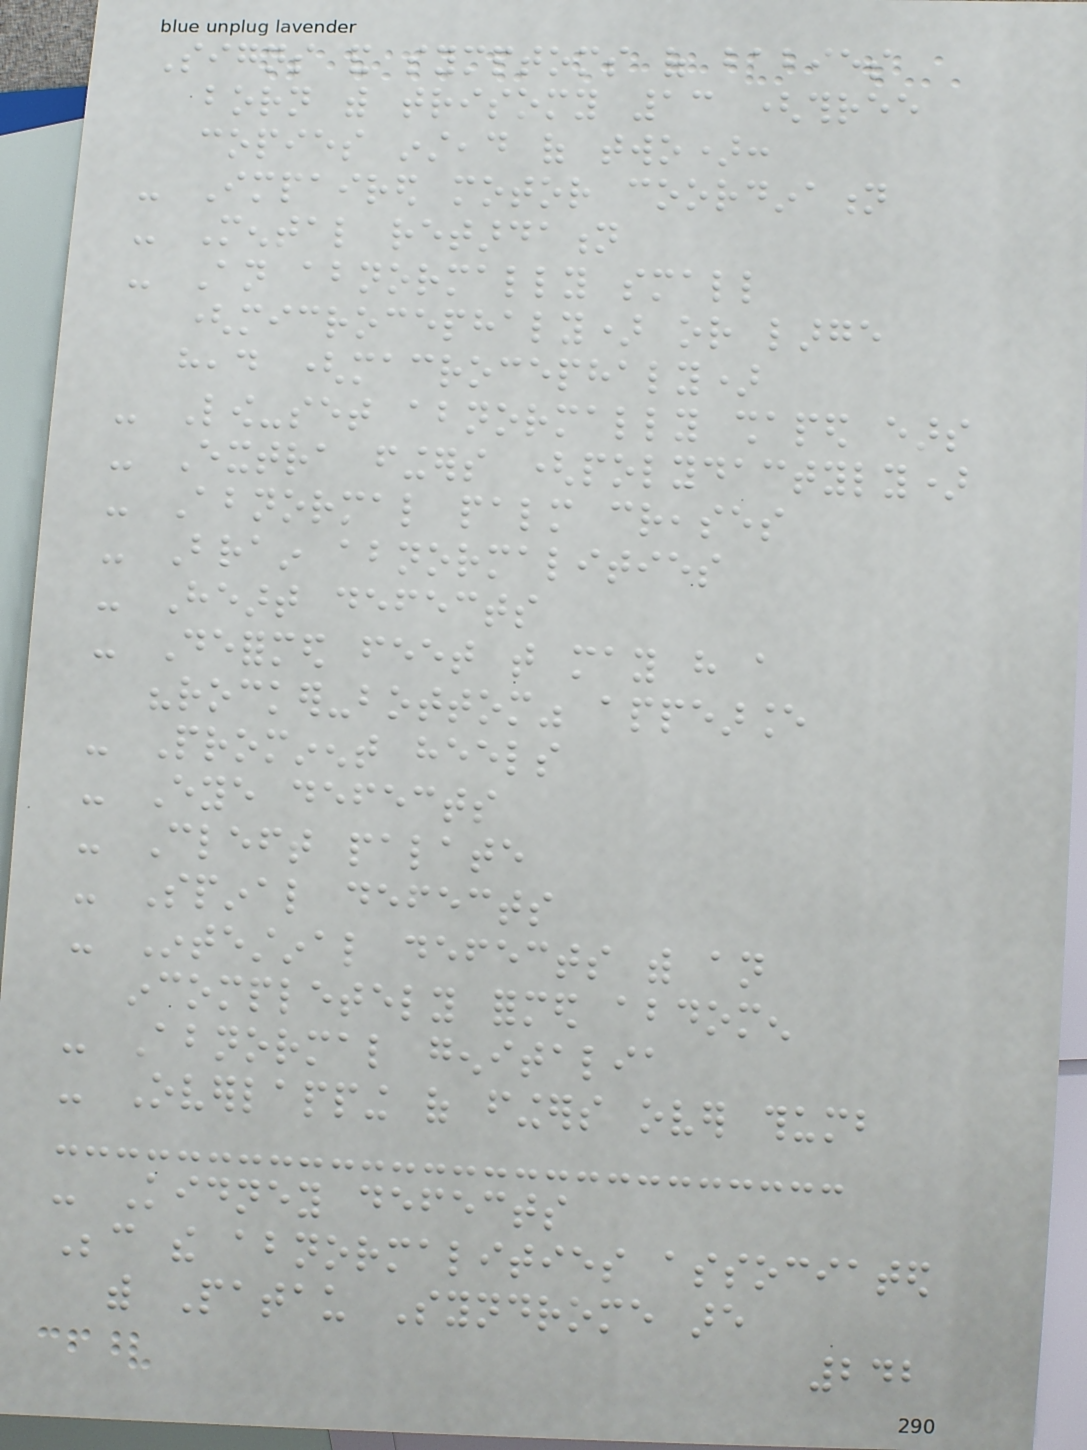Signs and symptoms of babies
born with trisomy 13 (three
copies instead of two):
- Impaired motor coordination
- Mental retardation
- An abnormally small
(microcephaly) or large
head (macrocephaly)
- Low-set abnormally shaped ears
- Extra fingers (polydactyly)
- Abnormal palm creases
- Brain abnormalities
- Heart defects
- Deformed feet that may have a
"rocker-bottom" appearance
- Prominent heels
- Eye defects
- Cleft palate
- Spinal defects
- Intestinal defects with an
incompletely formed abdomen
- Abnormal genitalia
- Overlapping of fingers over thumb
- Kidney defects
Because the abnormalities associated
with Patau Syndrome are
242
